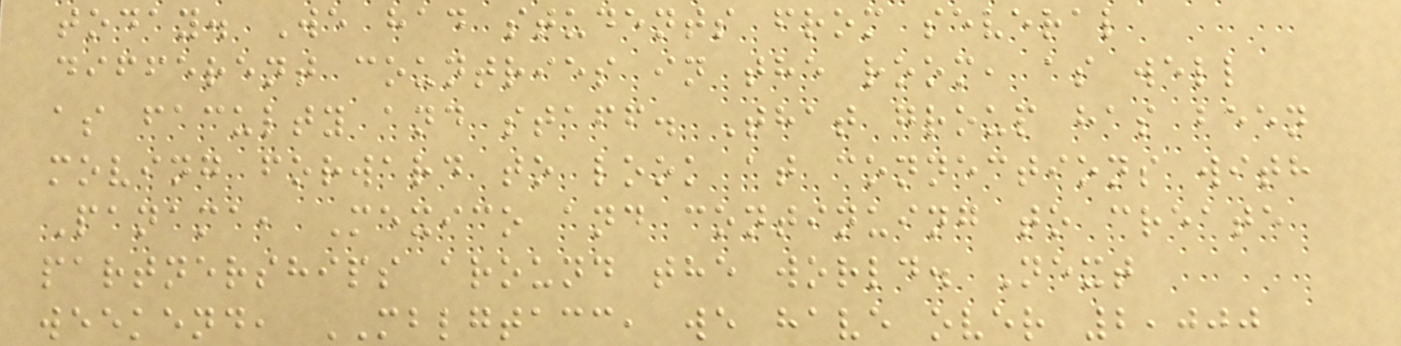today. We had students from several
different countries in the room, as well
as faculty and staff. That group has been
moving forward to look at connections with
Panama, Mexico and continuing to create
partnerships around the world. Next
weekend, MBLGTACC, we have over 2,000
